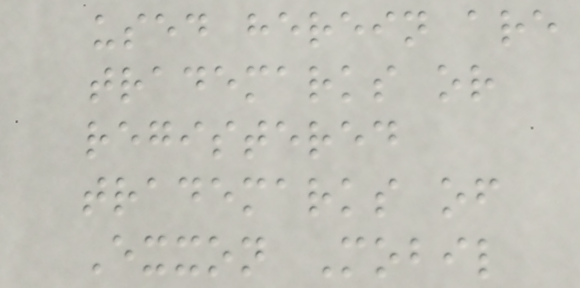used herein are
trademarks or
registered
trademarks of
Exxon Mobil
